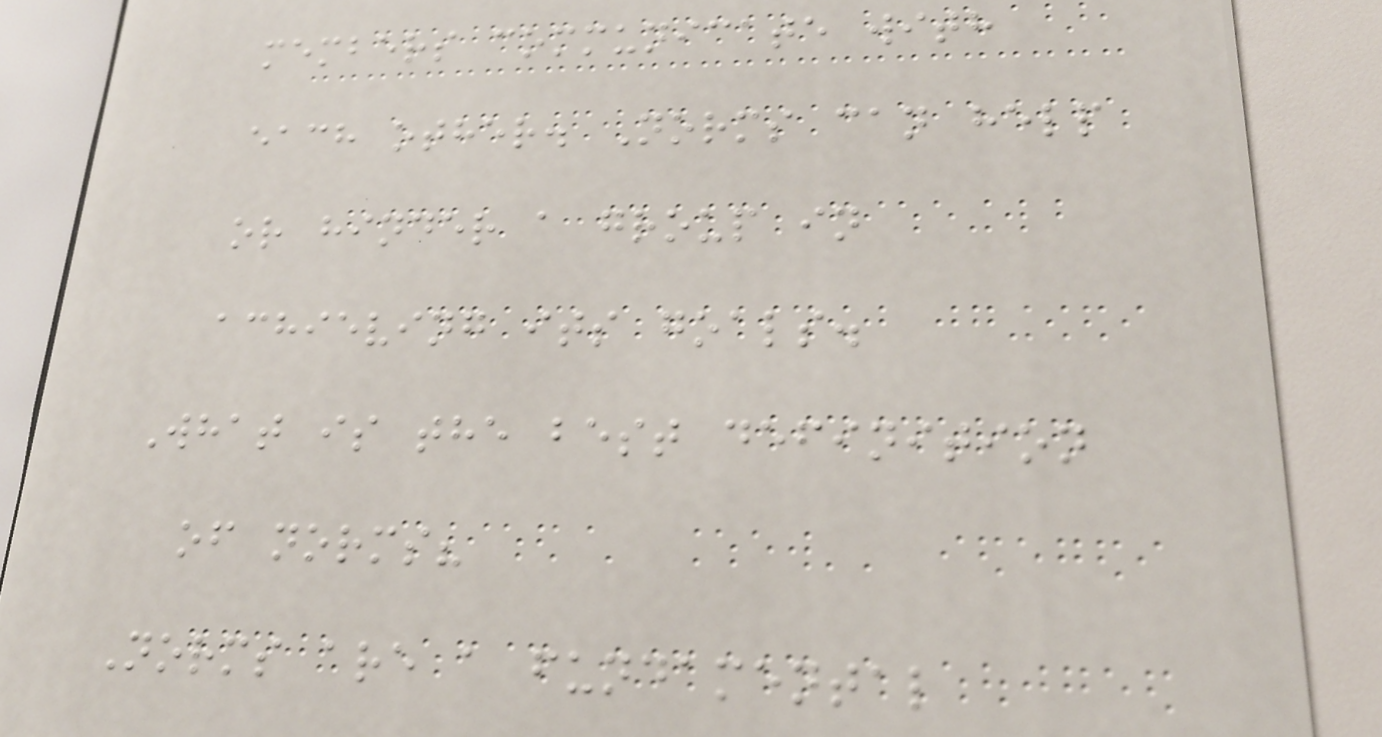members communicate with
each other. Norms can help
or hinder a group in
achieving its goals.
What is the best definition
of norms?
Norms are a fundamental
